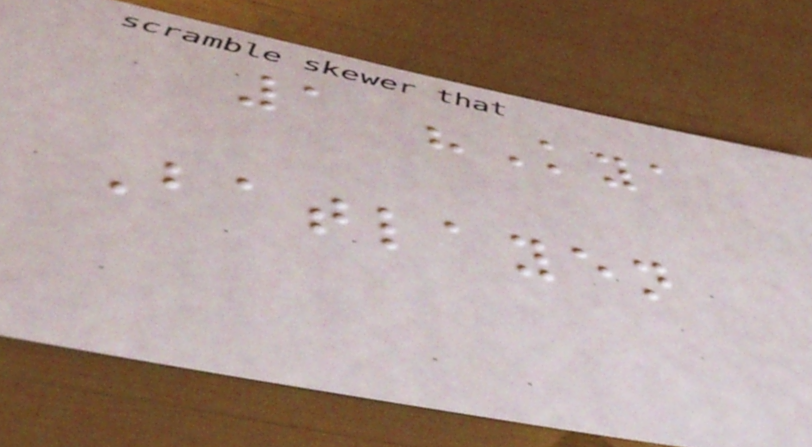1 "Kya
Batlayen
